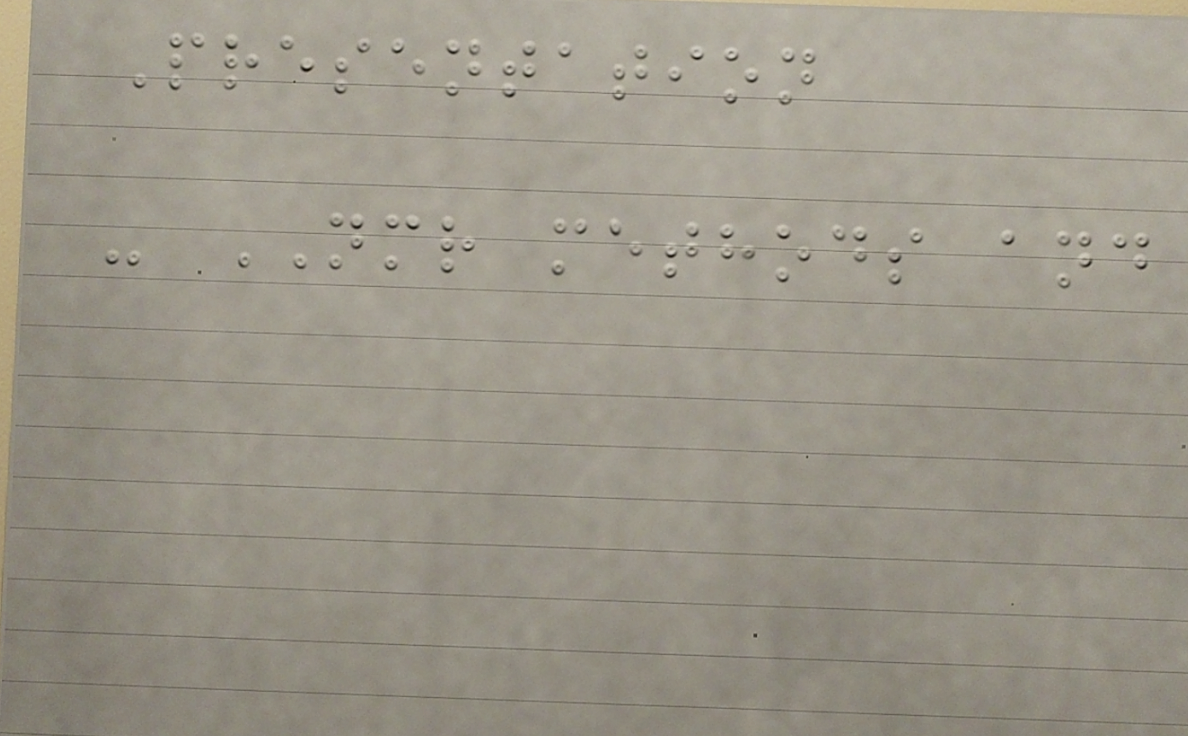Presentation
- NMR methods and
